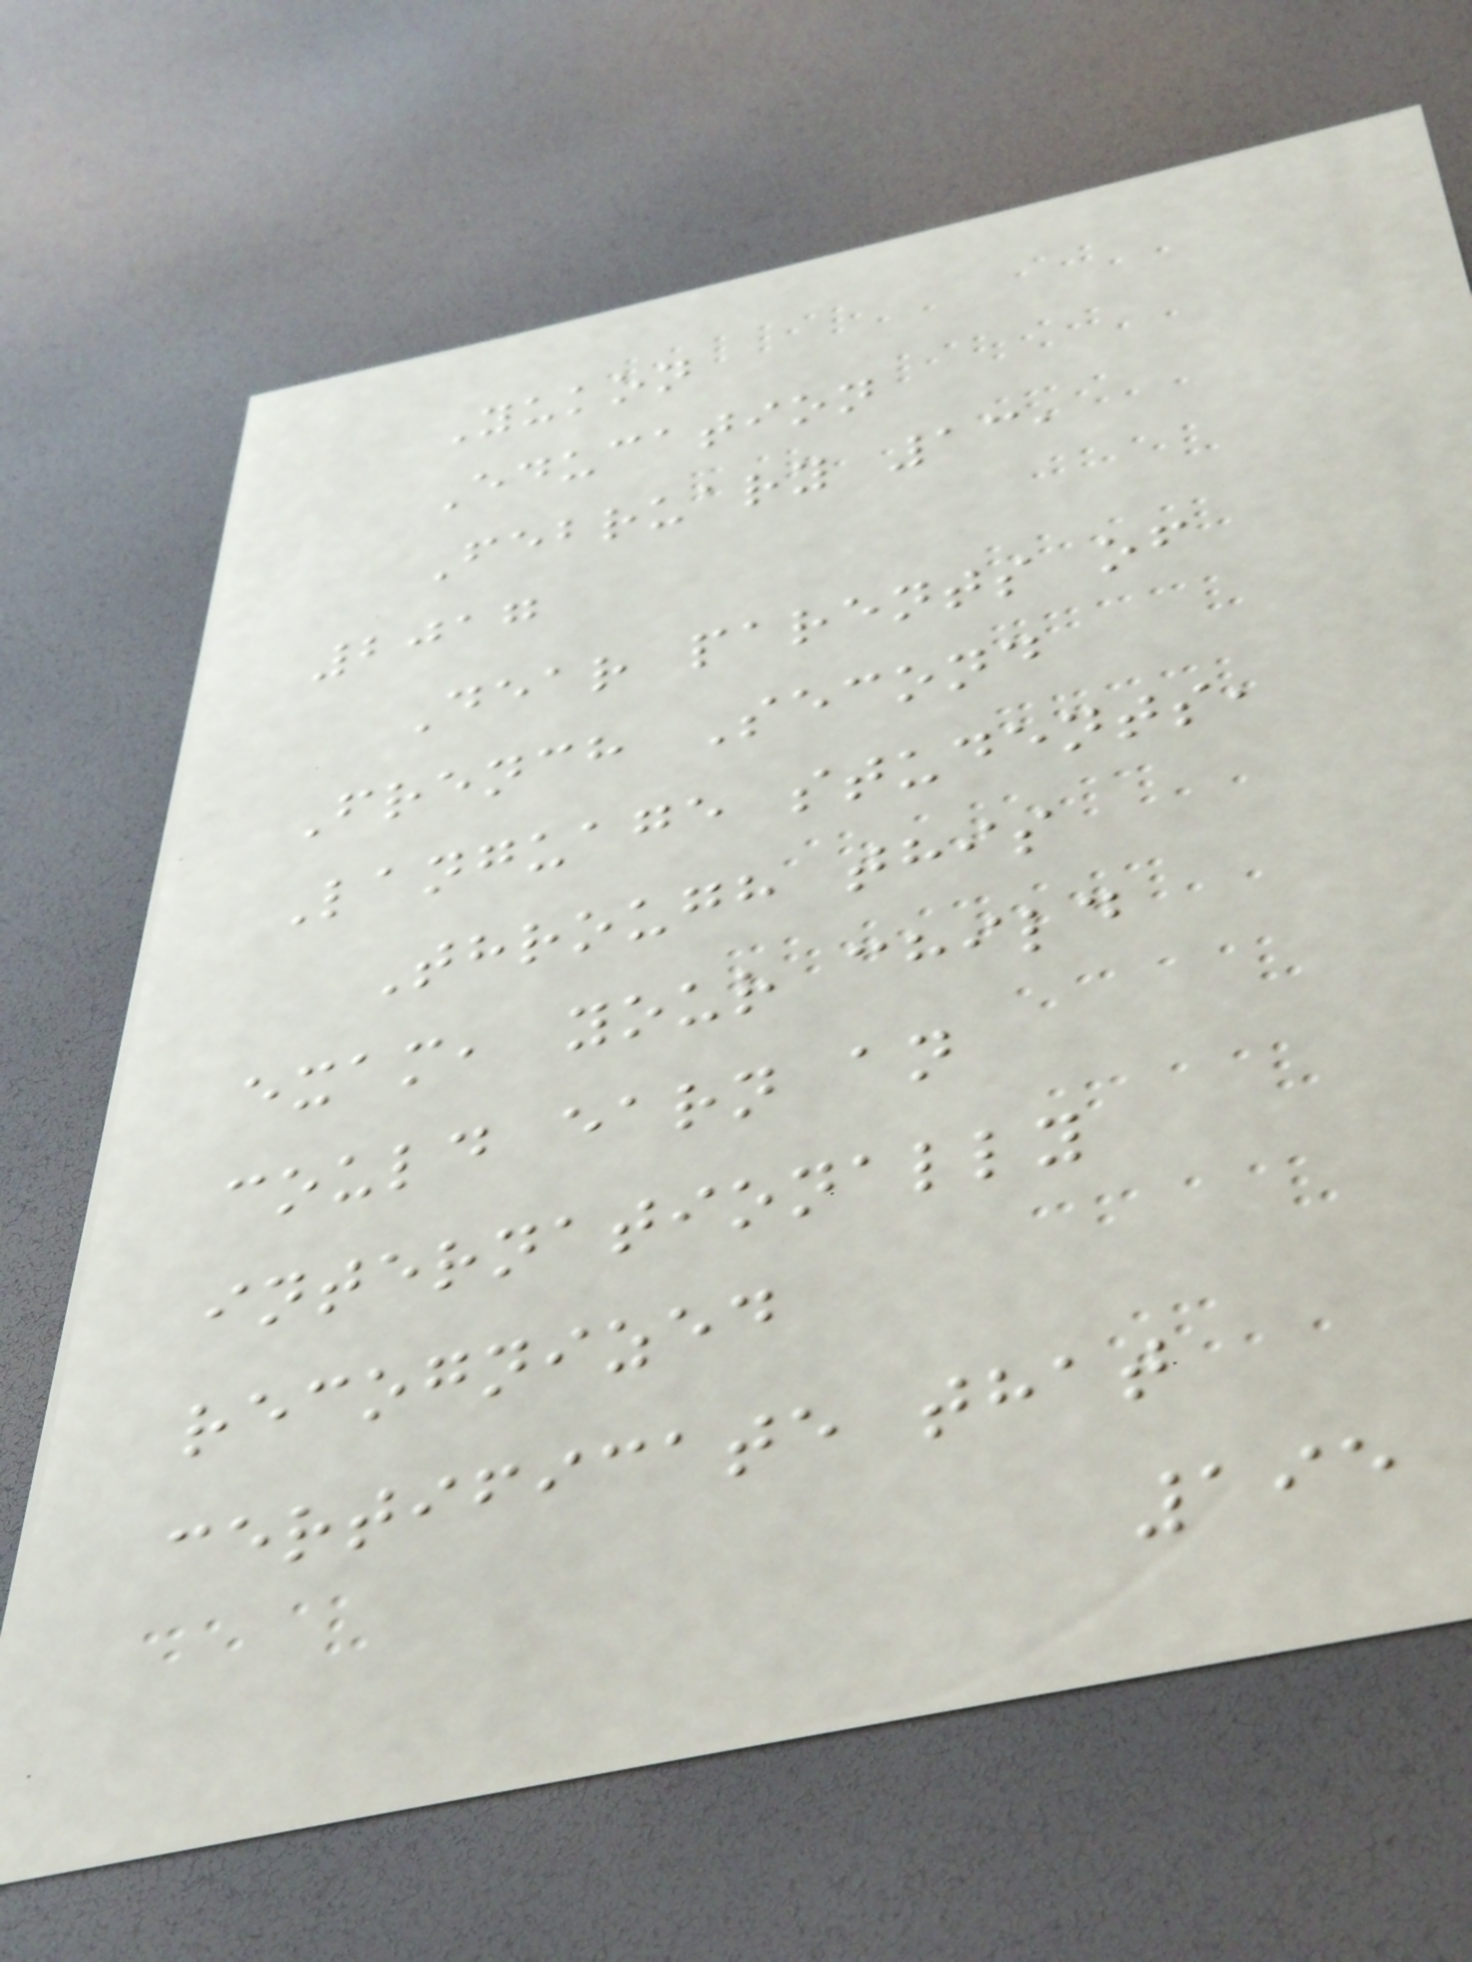Yukon
Education
February 13,
2017
Dear parents of
French Second
Language students,
Through this
exam, your child
could earn an
internationally
recognized
certificate that
195
